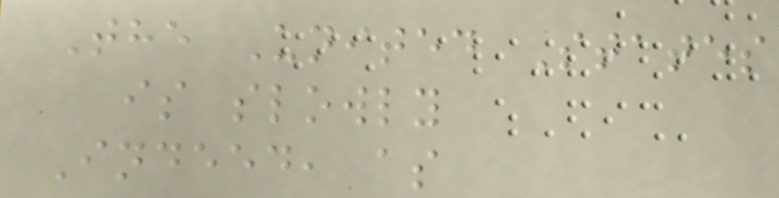The United States
is slowly
Indeed, as
